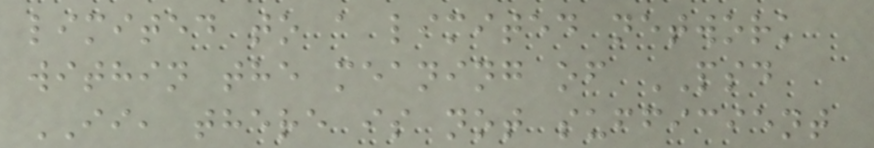limited to a limited network
within the meaning of PSD
II, there is not sufficient
